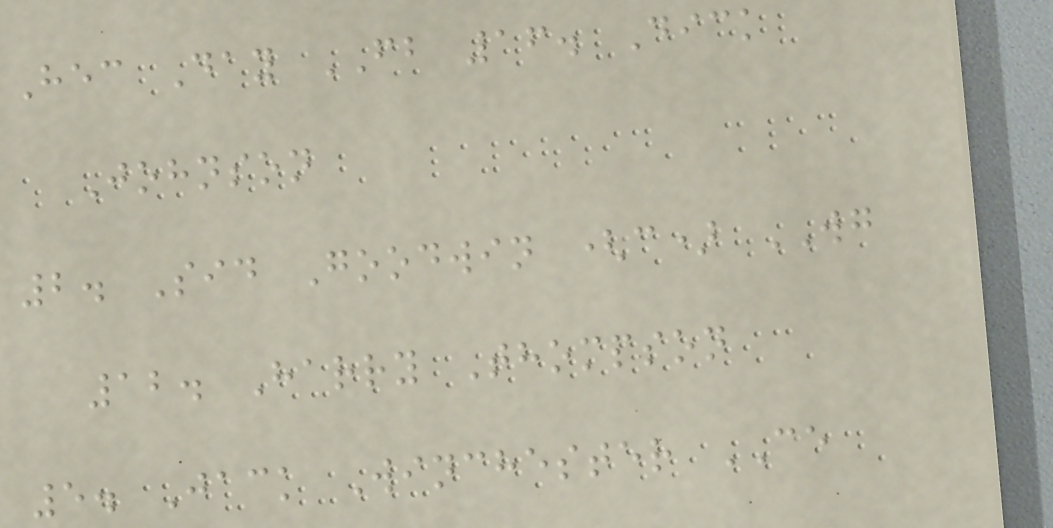Hec Day FB 16. Dick
Johnson
2. Sid Goodwin (c) WG
12. Harry Thompson
5. Jack Winchester CE
